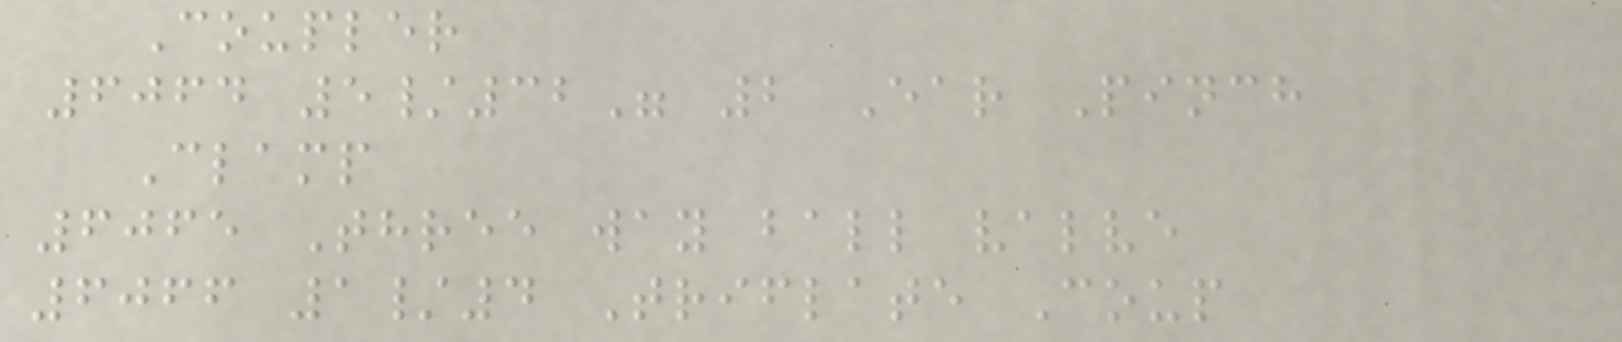Coupler
6064 5/32" 2 Ear Pinch
Clamp
6065 Three way ball valve
6066 1/4 Triflate Coup
